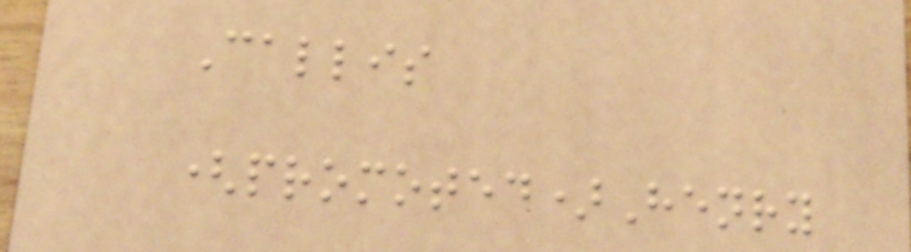Callis
(promoted)Henry
